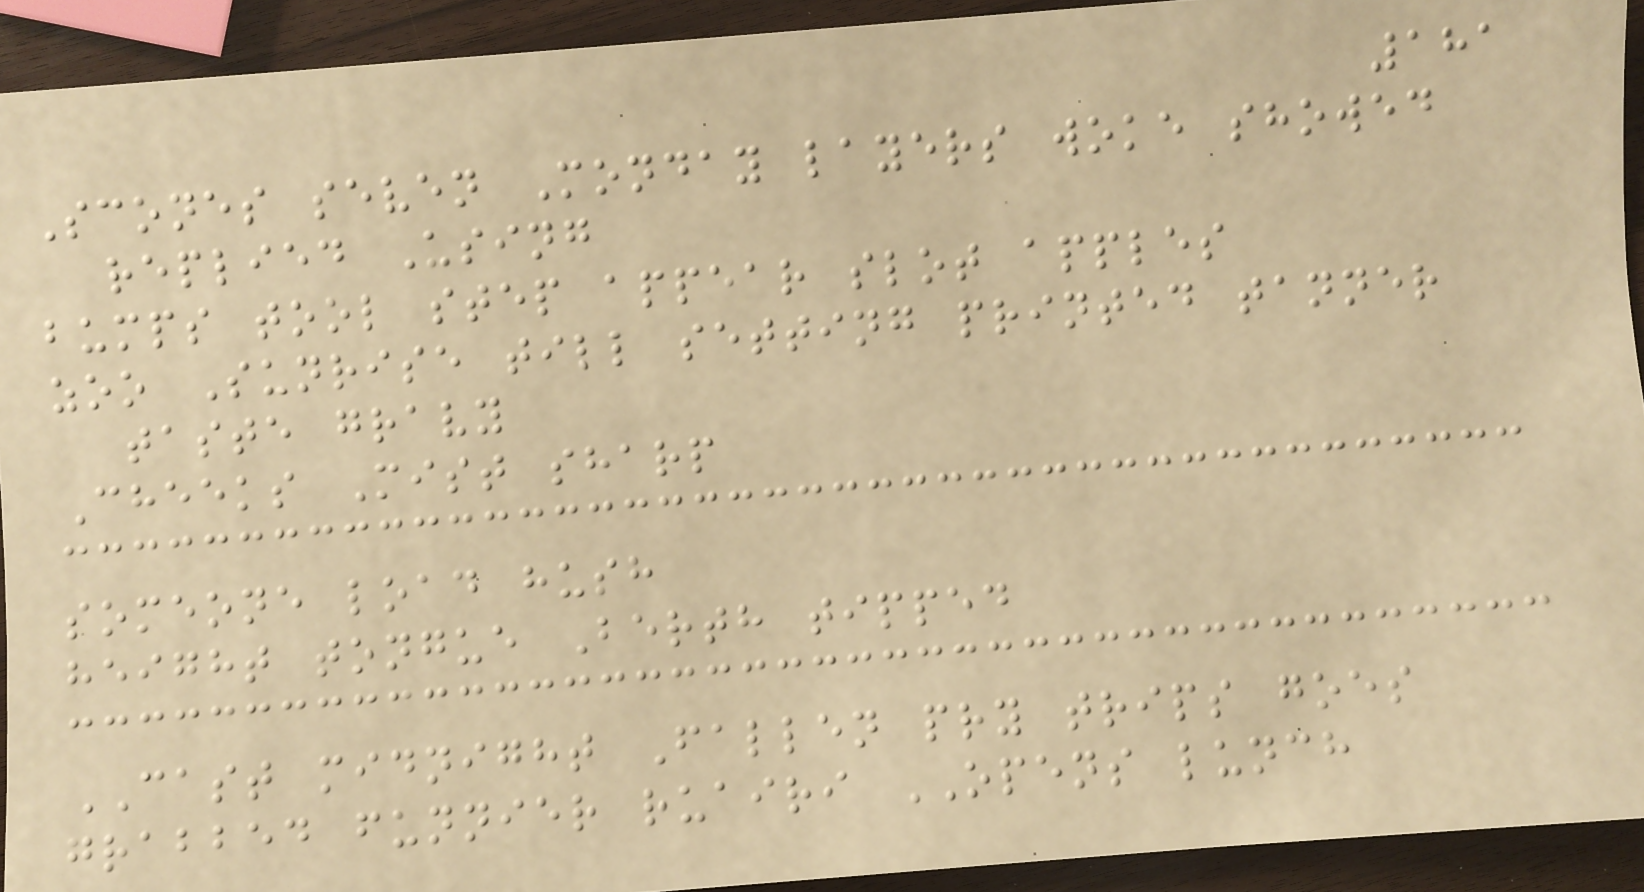181
Scones seven Monday layers woke showed
replied Using
bumps tool step appear slot apples
zoo Sunrise till setting printed tanner
taste gravy
Cheeks Mist sharp
someone load hush
height tongue Berth tipped
CAST midnight Fallen pry trips goes
grabbed funnier ruairi OPENS lunch
